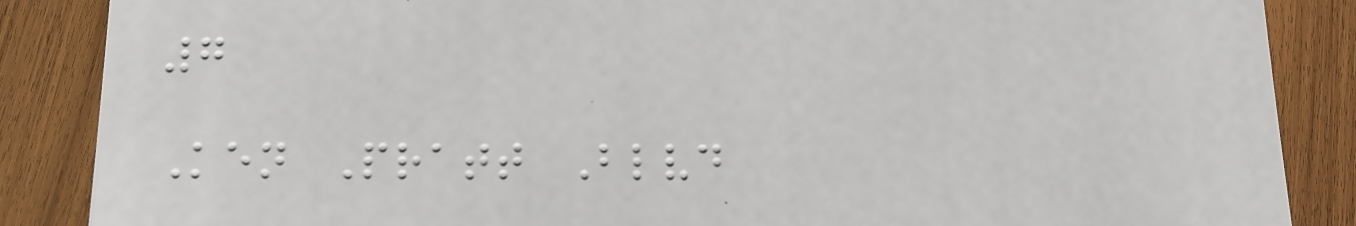7
Ken Pratt Blvd
